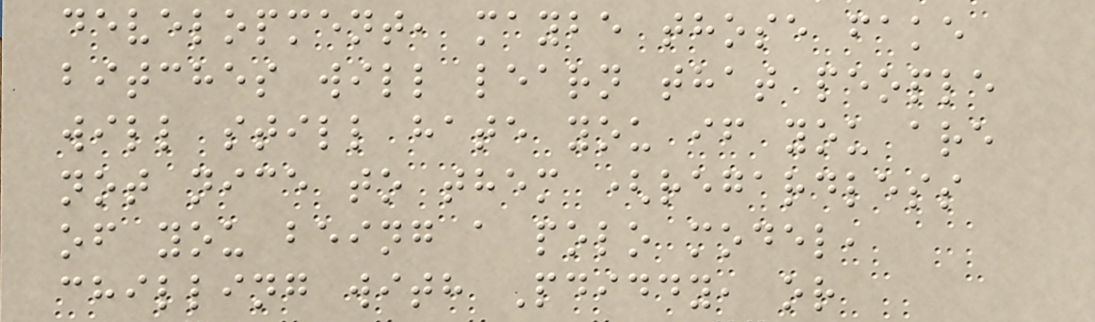development, maybe those fake
bitches will learn that people
will still hate you if you are
not nice to them (regardless
of you being a polo model,
chilling with Pdiddy, or
